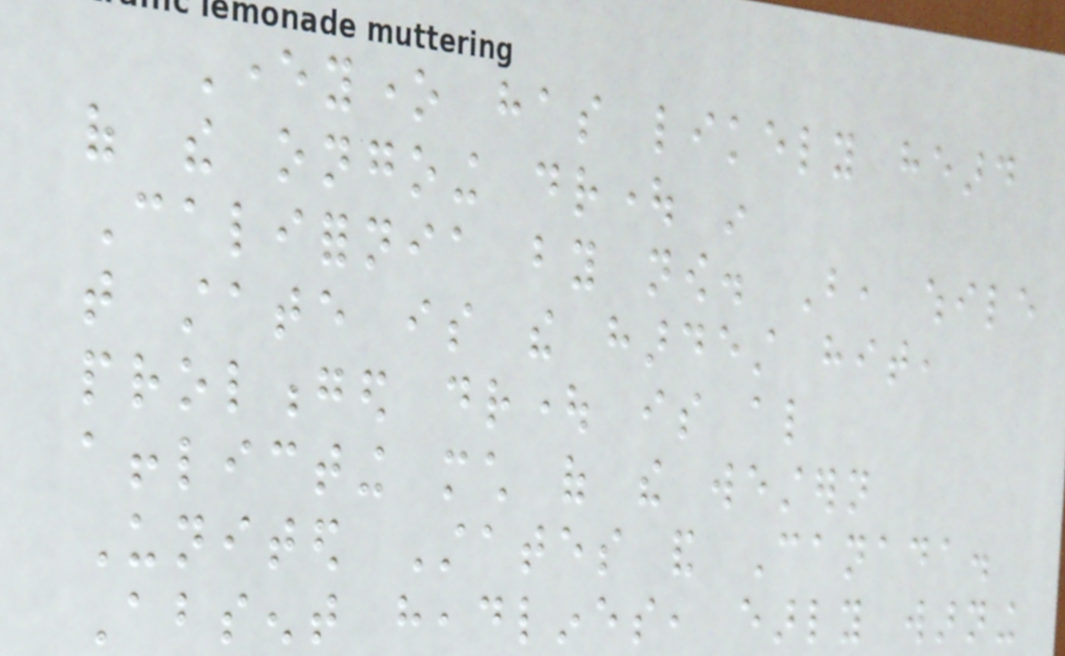Everyone has likely heard
of the ongoing drought in
California by now. But, while
that state is the hardest hit,
prolonged drought is also
afflicting much of the western
United States and Canada.
Absent headlines, early warning
